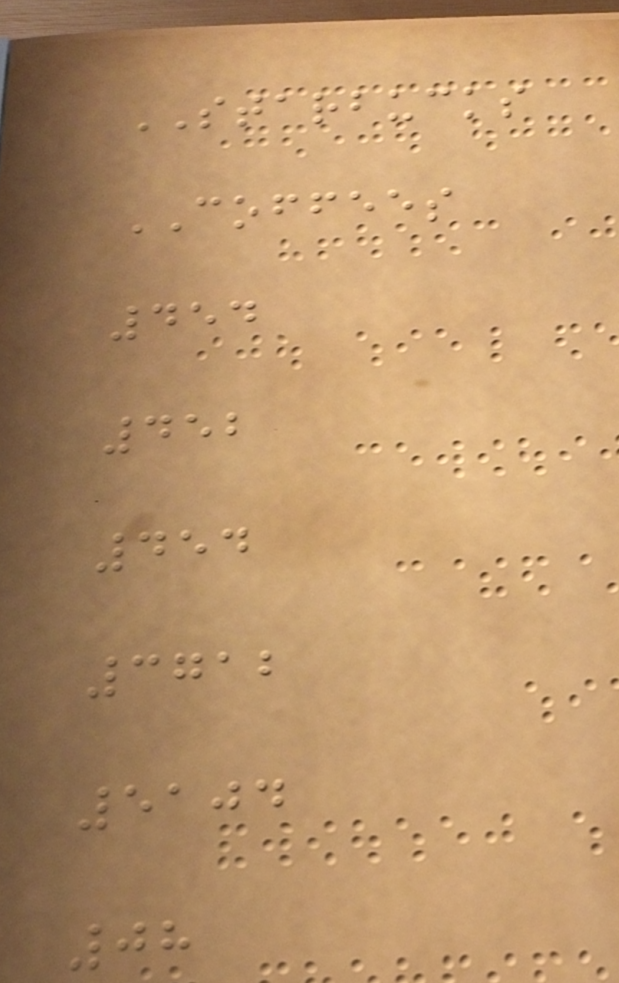STARBUCKS
COFFEES
454
452
454
3712
5104
08
